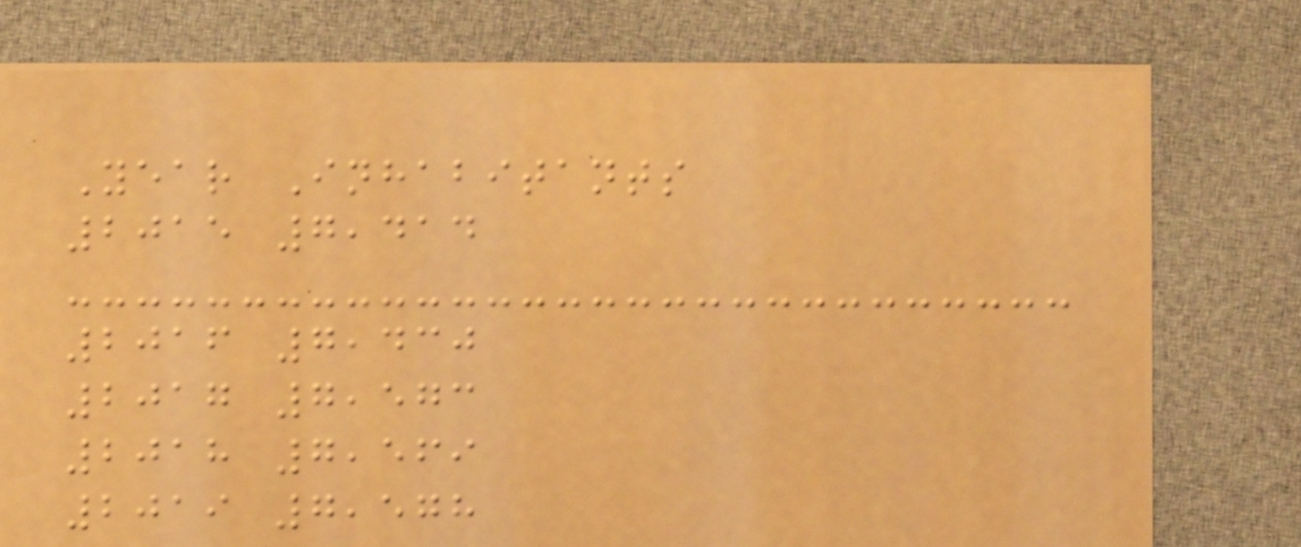Year Inhabitants
2015 7,414
2016 7,430
2017 7,573
2018 7,569
2019 7,578
